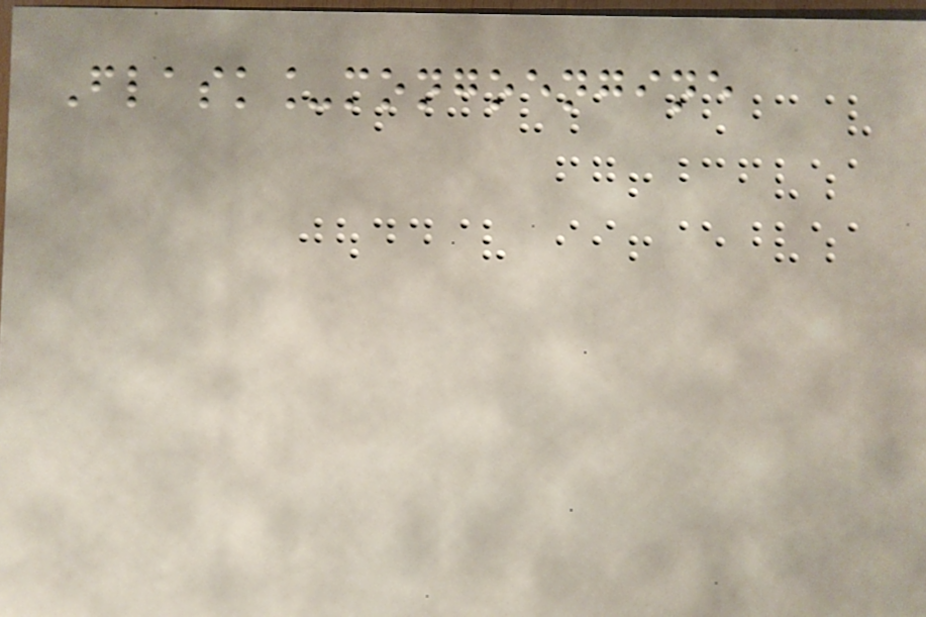Flask_mongoengine
